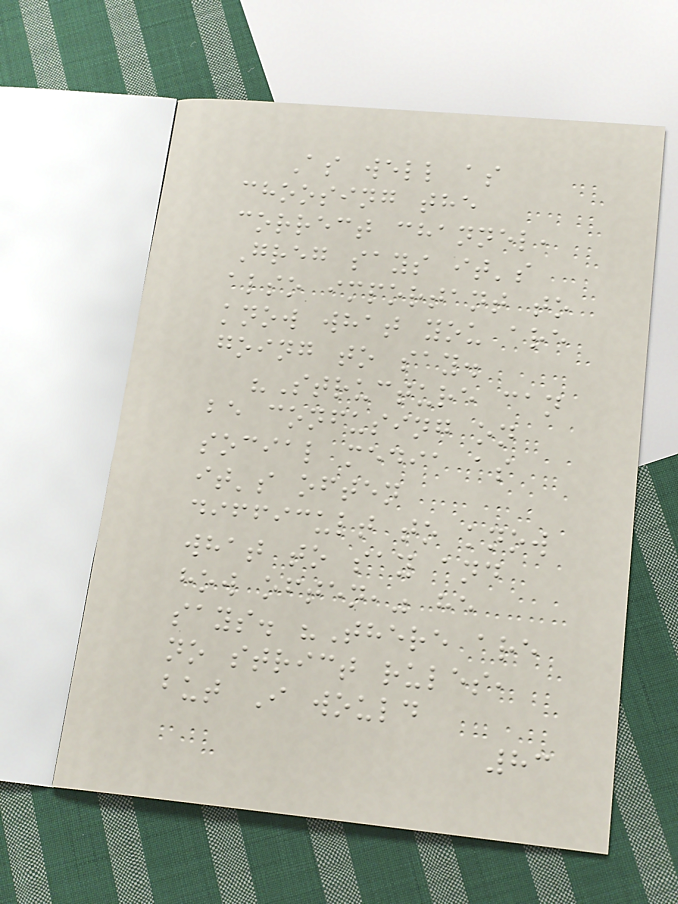As well as
choosing the
correct channel,
Greg says it's
also important to
know what you are
going to say.
"Structure can
be confusing on
social media as
it's often
difficult to know
what to say and
how often," he
says. "There are
no strict rules,
but I would
83
